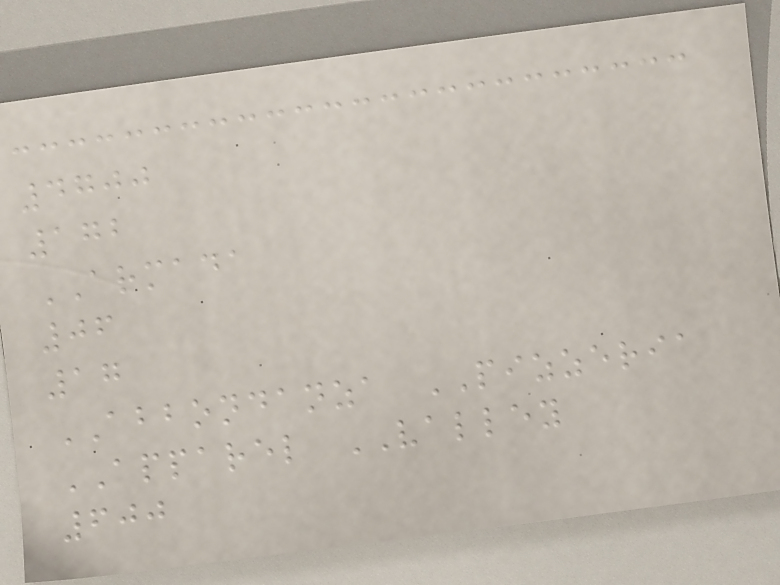4700
172
ARMADA
06
17
ABBONDANZA PIZZERIA
APPAREL VALLEY
600
